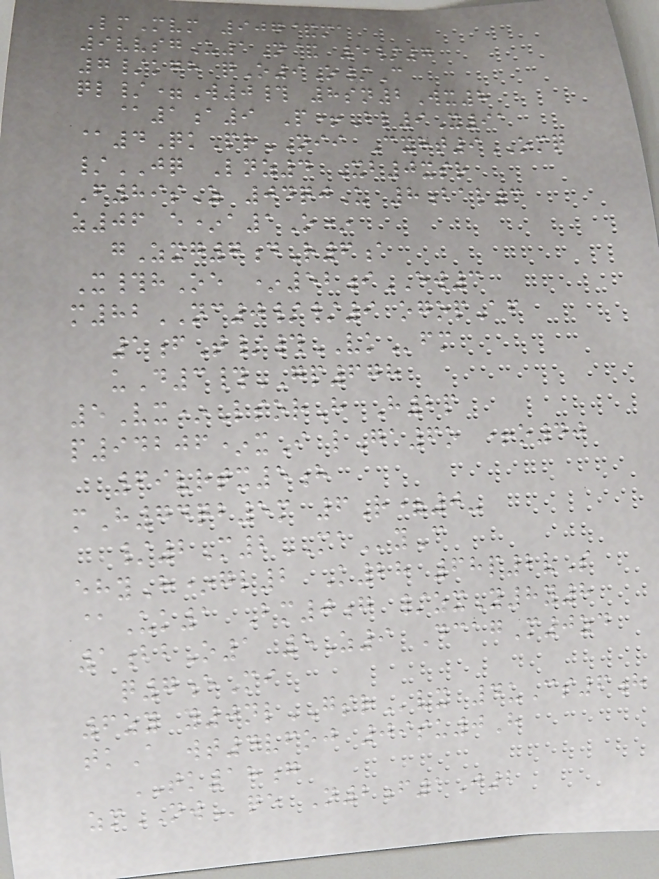LmMvm 907&ma
9vvsgU1N& 5/7
7/kgh qO9O/C
ql/=W0# 8sn2Wx8
@1a9 P+Bl9X91
@4QkPrNII Cxht9OMQ
/JQ Lnz4 Xb0xsr
F89sZ 04qjU 8bal3
z06 e*a1O*
gZxg7dR6a
X#hOe *52iEW3
m82NC0//9 ogopAf
1fT/#VKfm
uD3#GP678
5Vx*LsorH H2p
p94206*xI lGa6o +o40
69vrtx5h
mH74qb5m 6R=0-
/2M2MAyC
ehyH*gl2 K28 68p2vS
@Uk1 Bm0g /zxY8y8
1bbO1 5Z9 DcagM0zd
q7eMi
6zy y0nlGSRvx 4uCs6h
tkA wt4vfoj 09su0H
TK18g
zmNWqe N2f1J2
